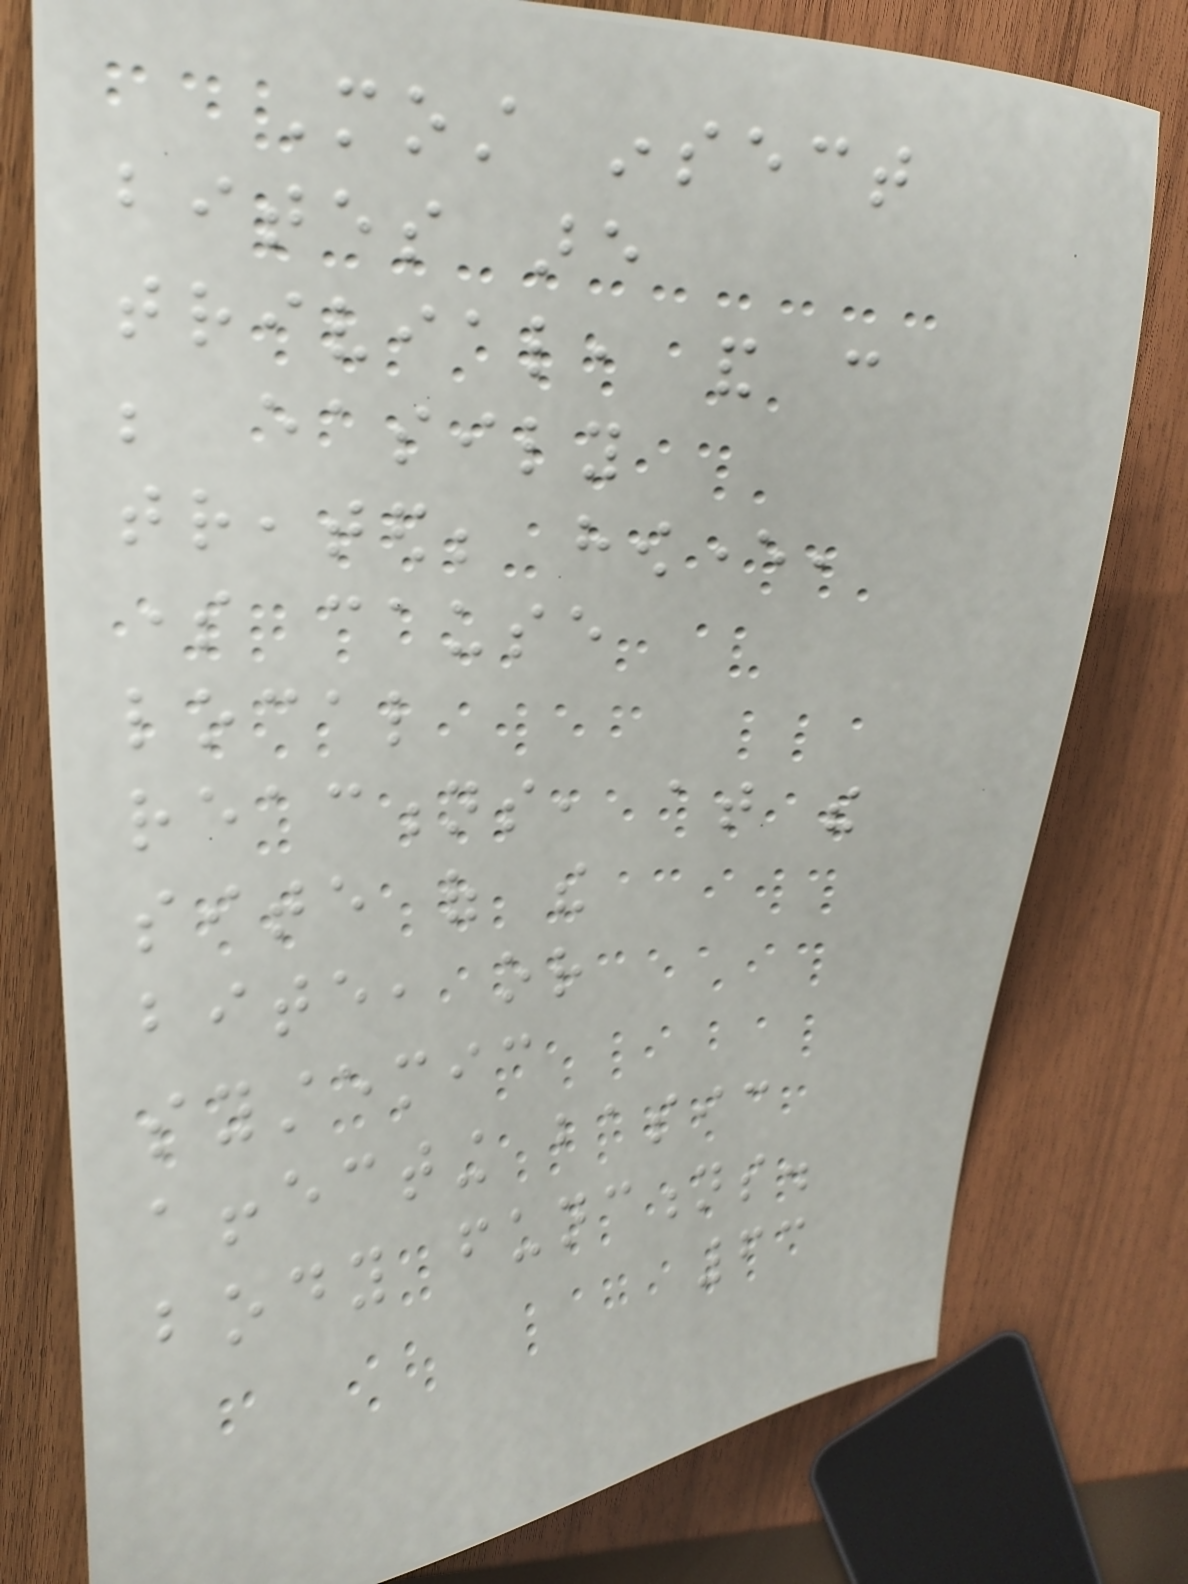Most insect
bites are
trivial, and can
be easily
treated; however,
some cause
local
reactions, at the
site of the
bite, or
systemic
affecting basic
body functions.
63
